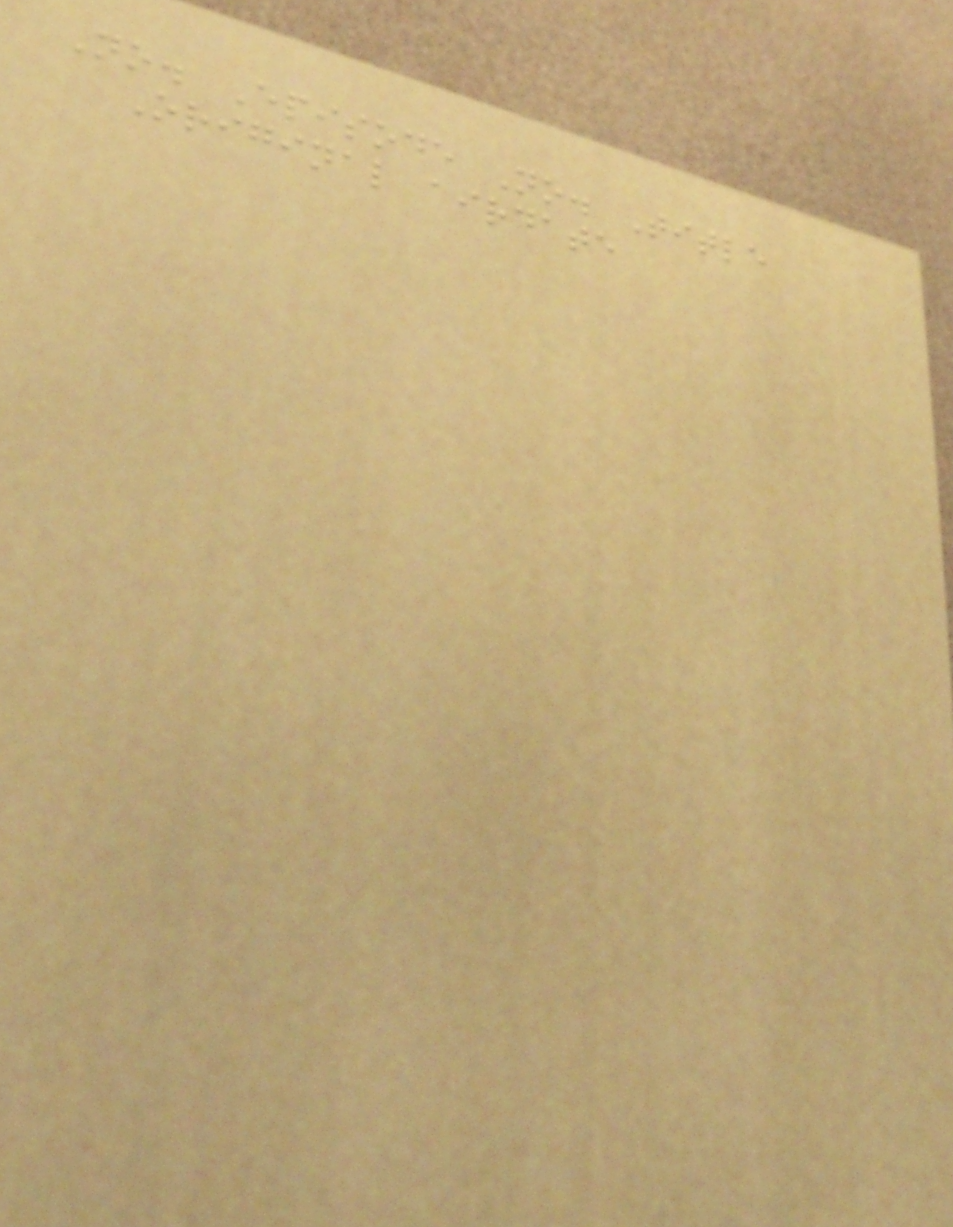No. Episode No. Title
Original airdate
